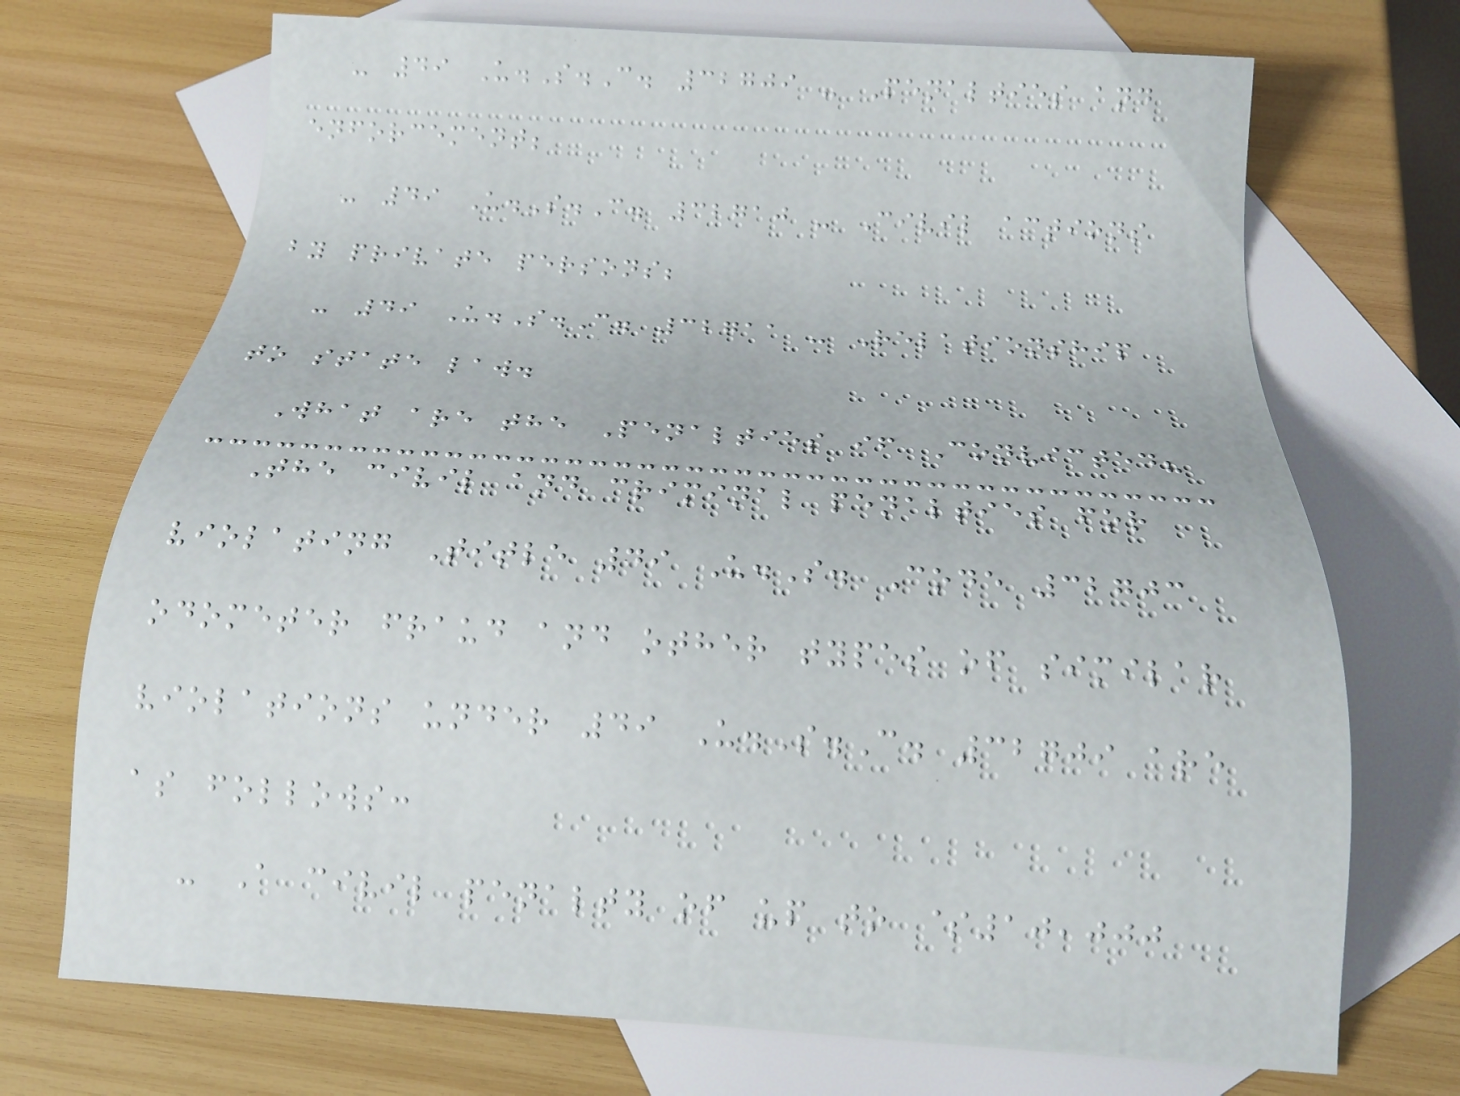- 49 U.S.C. 32709 - Penalties and
enforcement;
- 49 U.S.C. 32710 - Civil actions
by private persons;
- 49 U.S.C. 32711 - Relationship
to state law.
What are the Penalties if Convicted?
The civil and criminal penalties for
violating Title 49 U.S. Code 32703
odometer fraud and other types of similar
violations under 49 U.S.C. 32709 are
as follows:
- A civil penalty of up to $10,000
